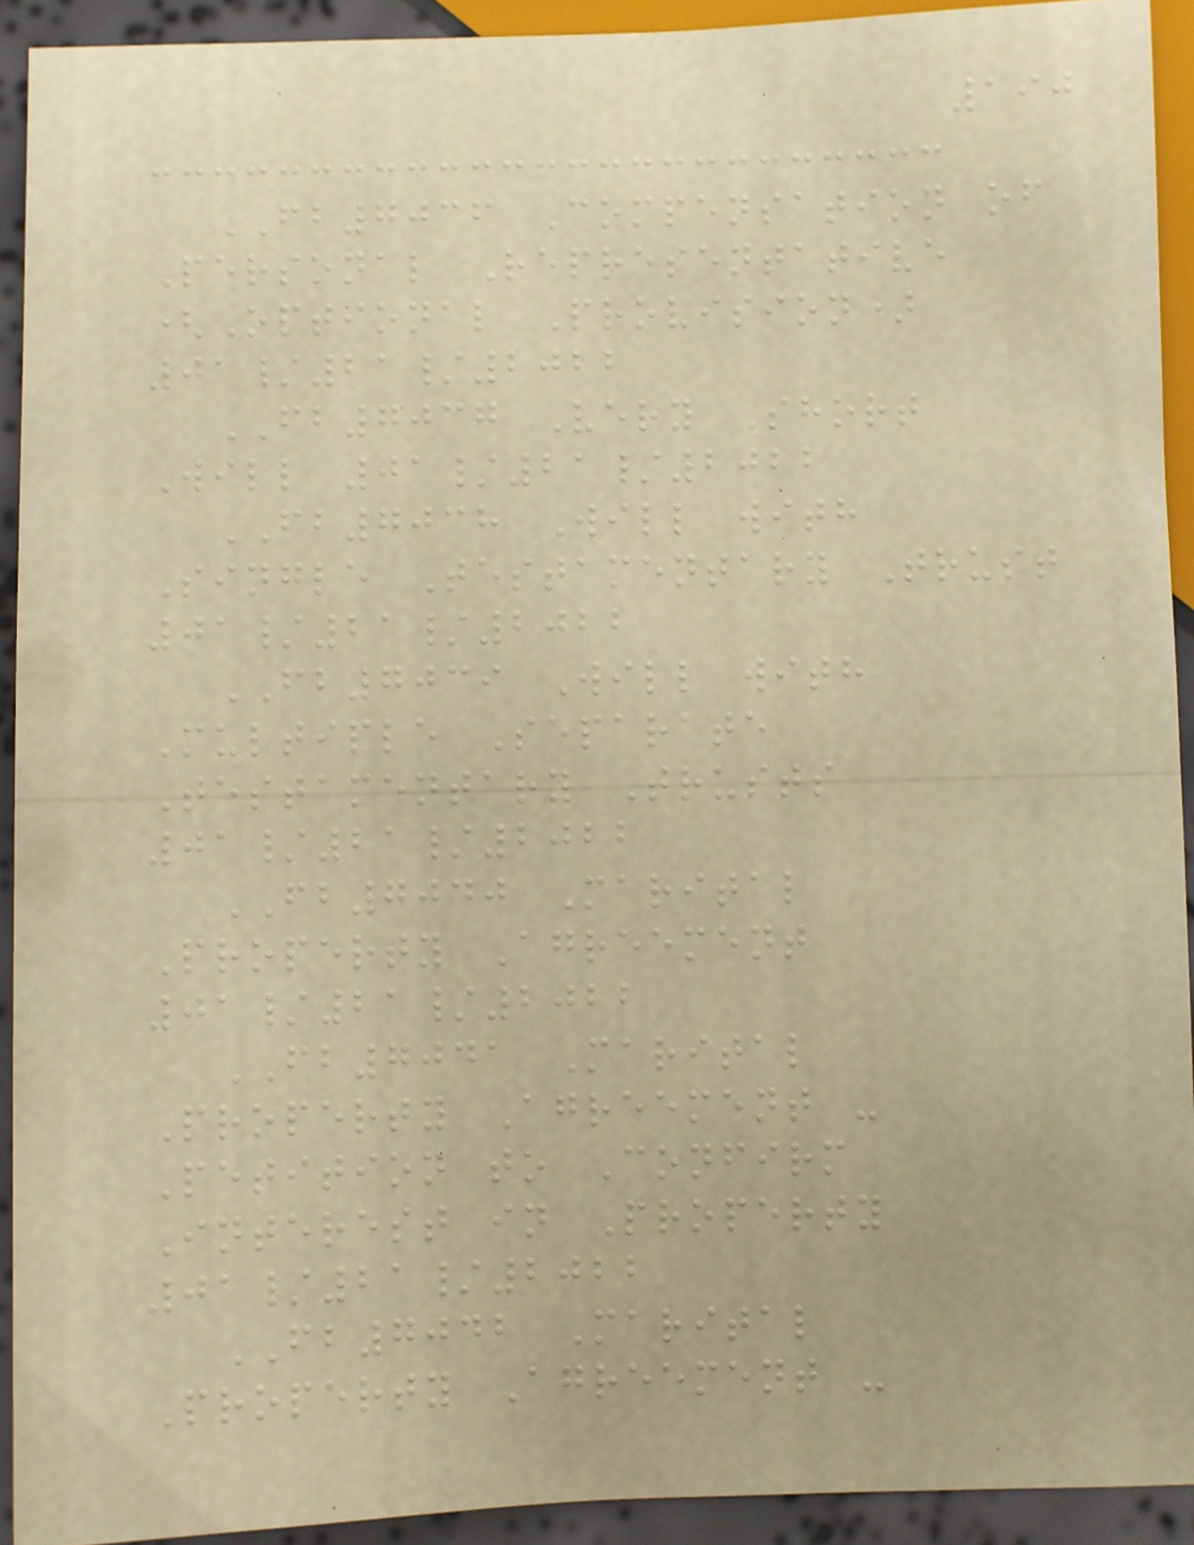190
FB7036 Compensation of
Personal Representative
(Optional Provision)
01/21/2022
FB7037 Very Short
Will 01/21/2022
FB7038 Will with
Single Testamentary Trust
01/21/2022
FB7039 Will with
Multiple Separate
Testamentary Trusts
01/21/2022
FB7040 Marital
Property Agreement
01/21/2022
FB7041 Marital
Property Agreement -
Petition to Confirm
Interest in Property
01/21/2022
FB7042 Marital
Property Agreement -
